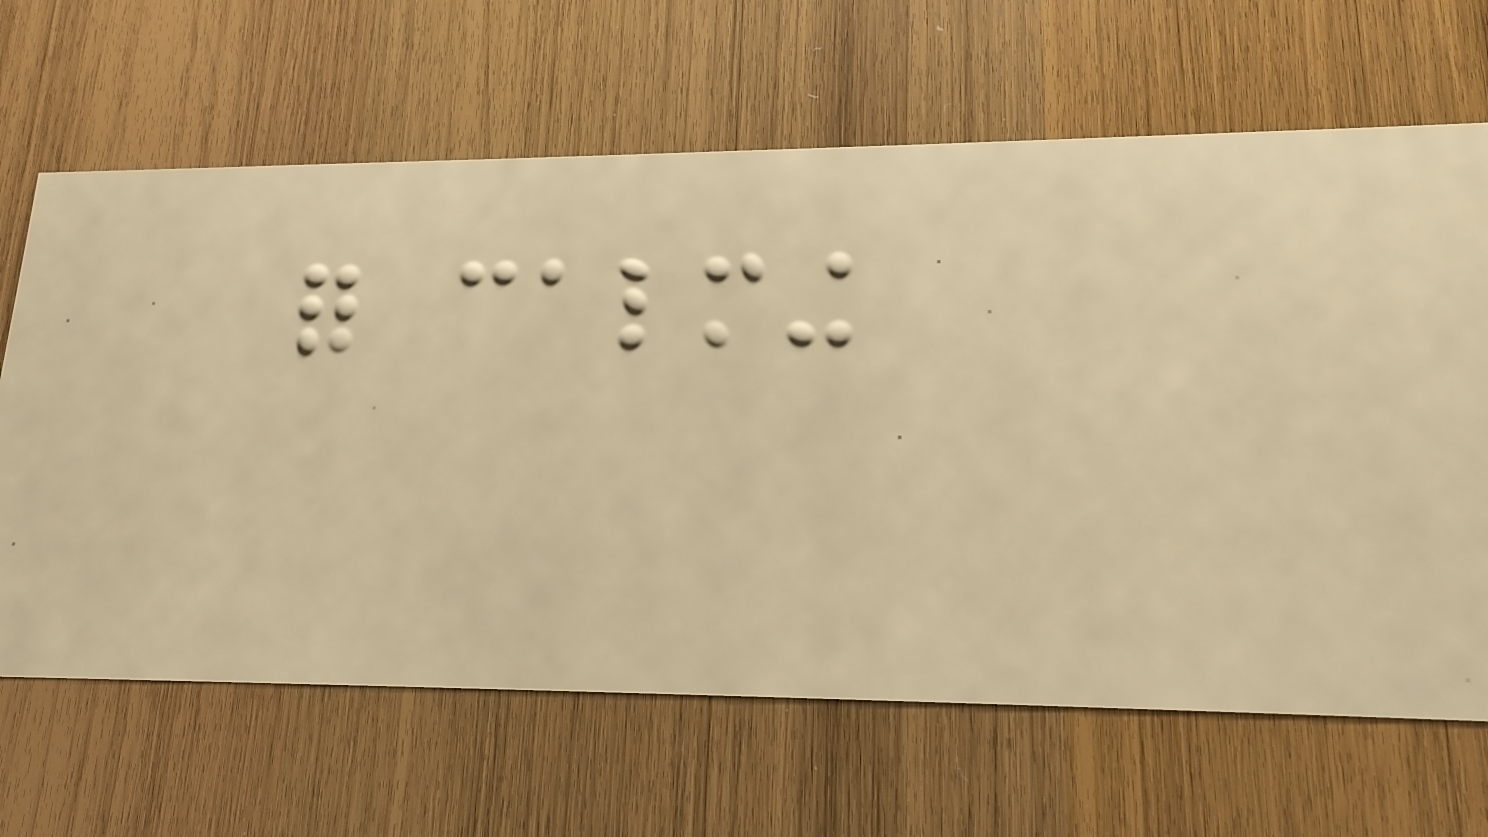for calming
